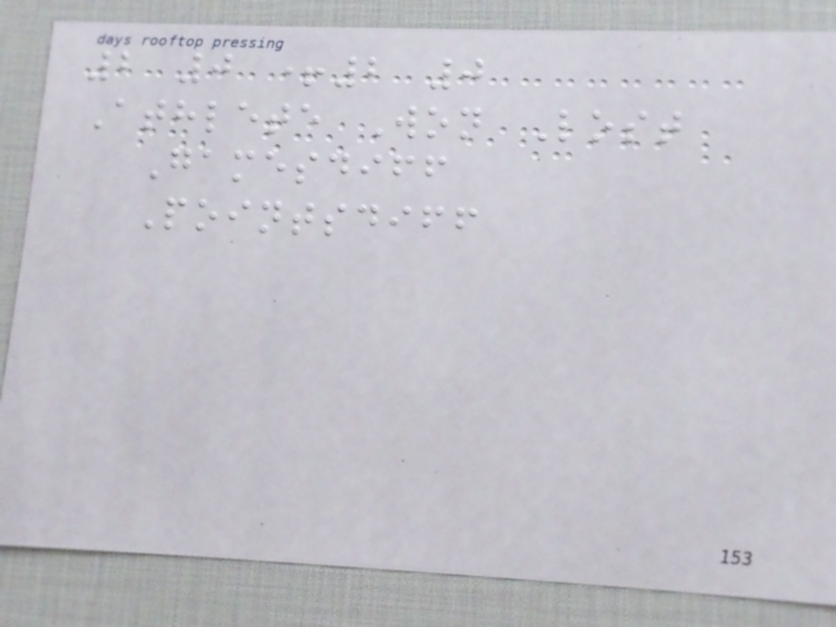2 0 +2 0
Athlete Won Lost
Gamesdiff
Pointsdiff
